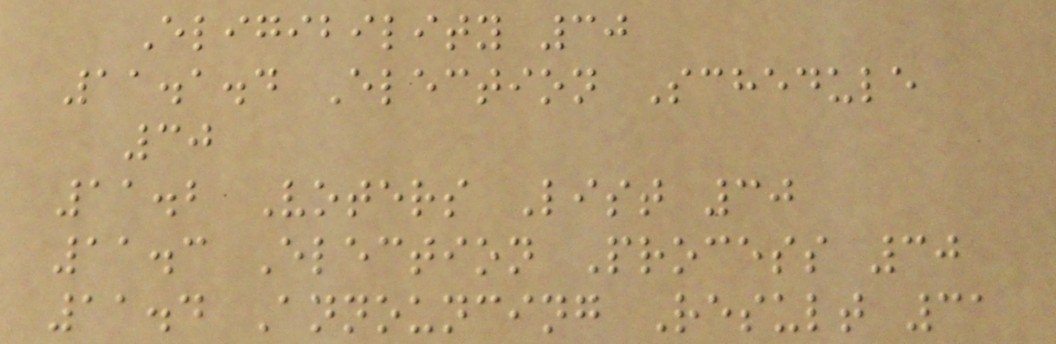Eligibility 30
11.1.4 Election Schedule
30
11.2 Voters List 30
11.3 Election Process 30
11.4 Announcing Result 31
